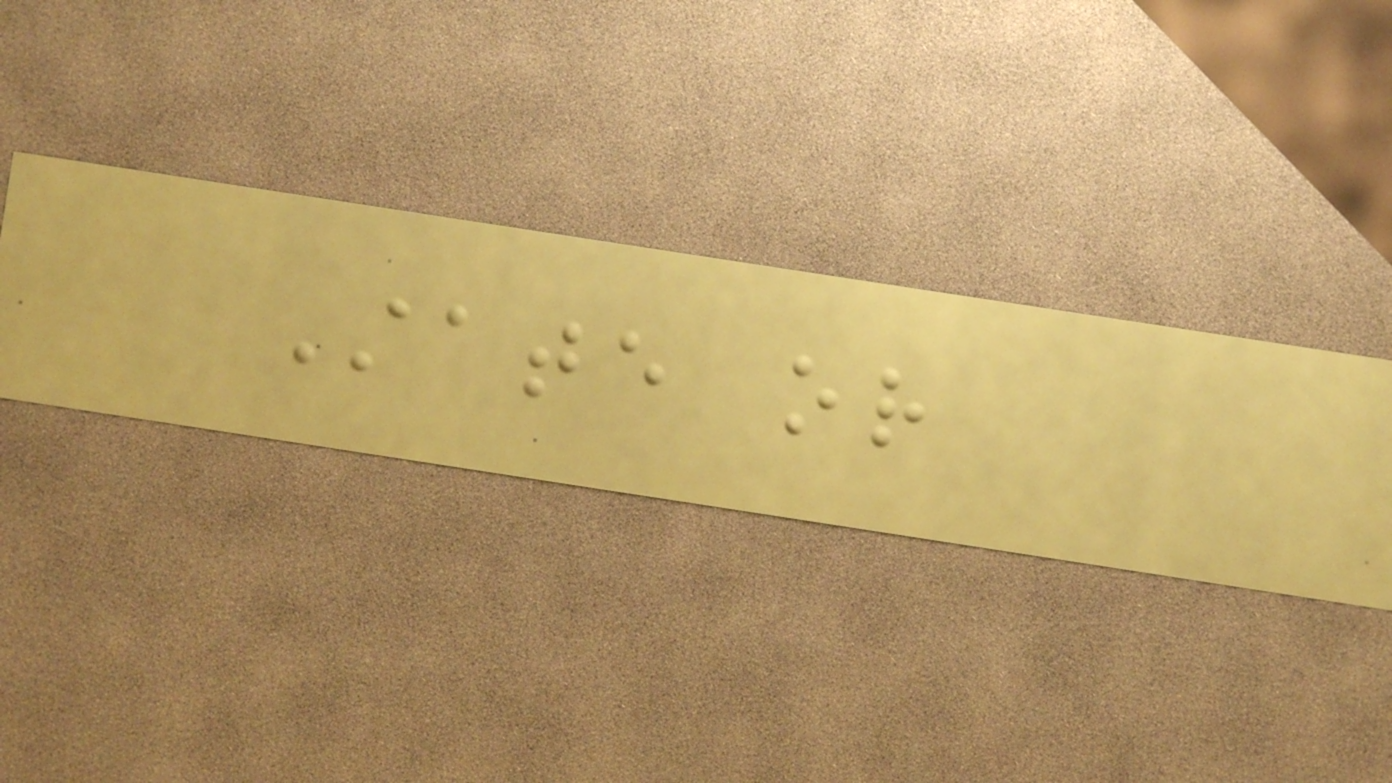State or
